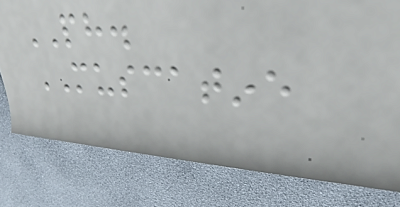PH.
MUSCATINE
